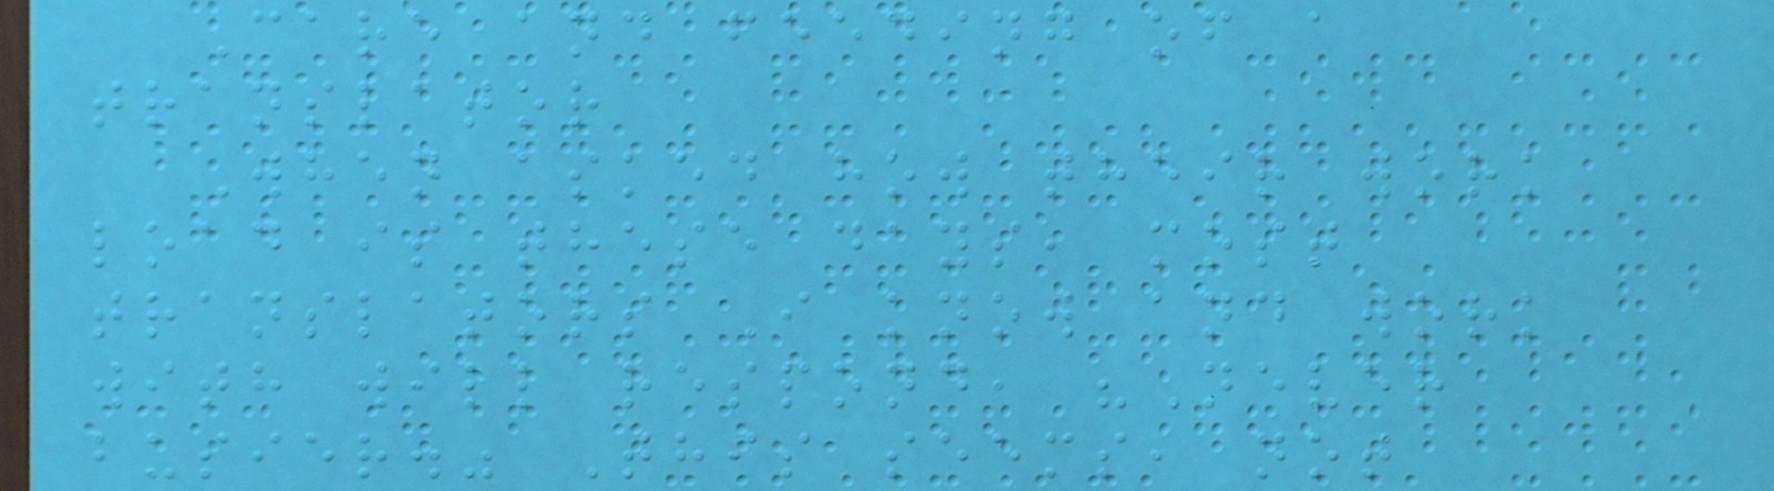Care and feeding of a
translator
When asked how their work
load is these days, most
translators I know and work
with will respond, "Never
busier." This seems, not
